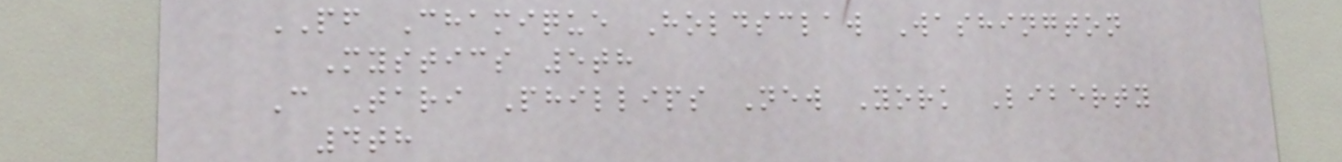PF Chamique Holdsclaw Washington
Mystics 5th
C Tari Phillips New York Liberty
4th
